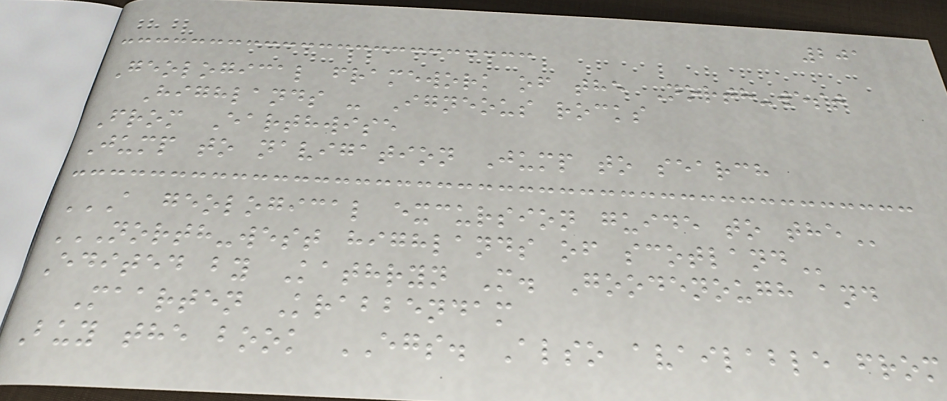201
Geological framework of the North-west
Highlands - Igneous rocks
From Earthwise
Jump to navigation Jump to search
A GEOLOGICAL EXCURSION GUIDE TO THE
NORTH-WEST HIGHLANDS OF SCOTLAND
Edited by Kathryn M. Goodenough and
Maarten Krabbendam
Buy the book EGS. Also available from
